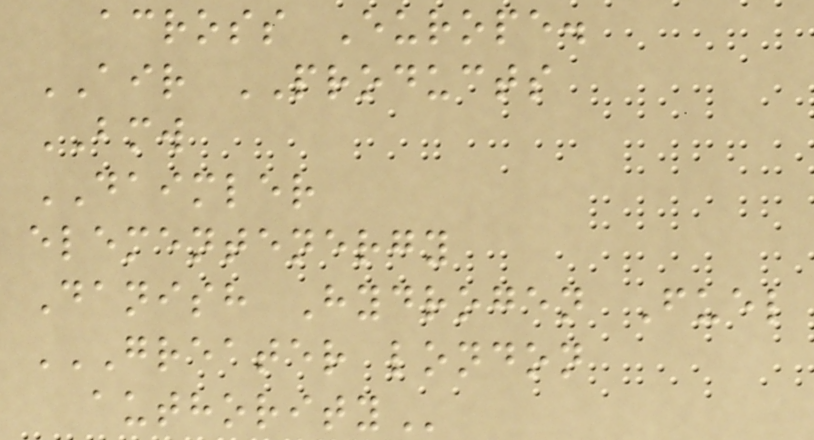across Europe.
AIR PRODUCTS
BMW
DAIMLER
elementenergy
Danish Hydrogen Fuel
GREATER LONDON
AUTHORITY
